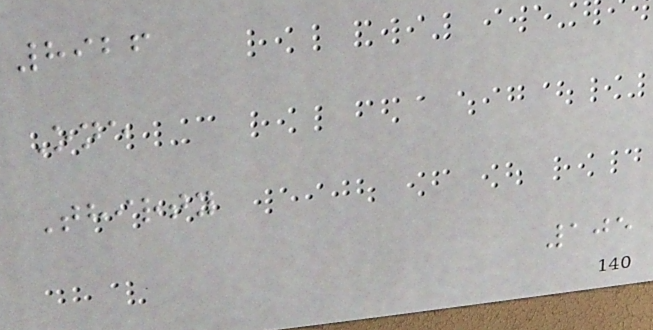8926
One
Thirty
105
